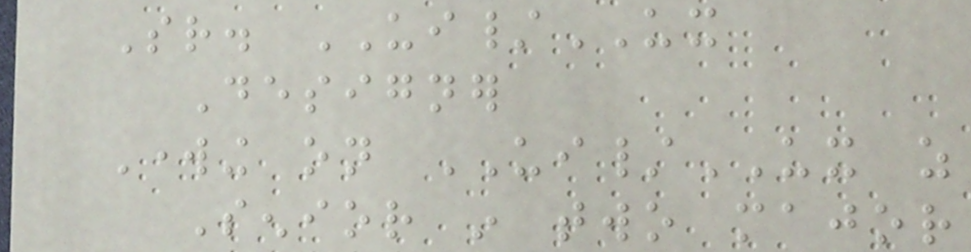Sr. UI/UX
Designer
Working on UI/UX as
Senior in two major
